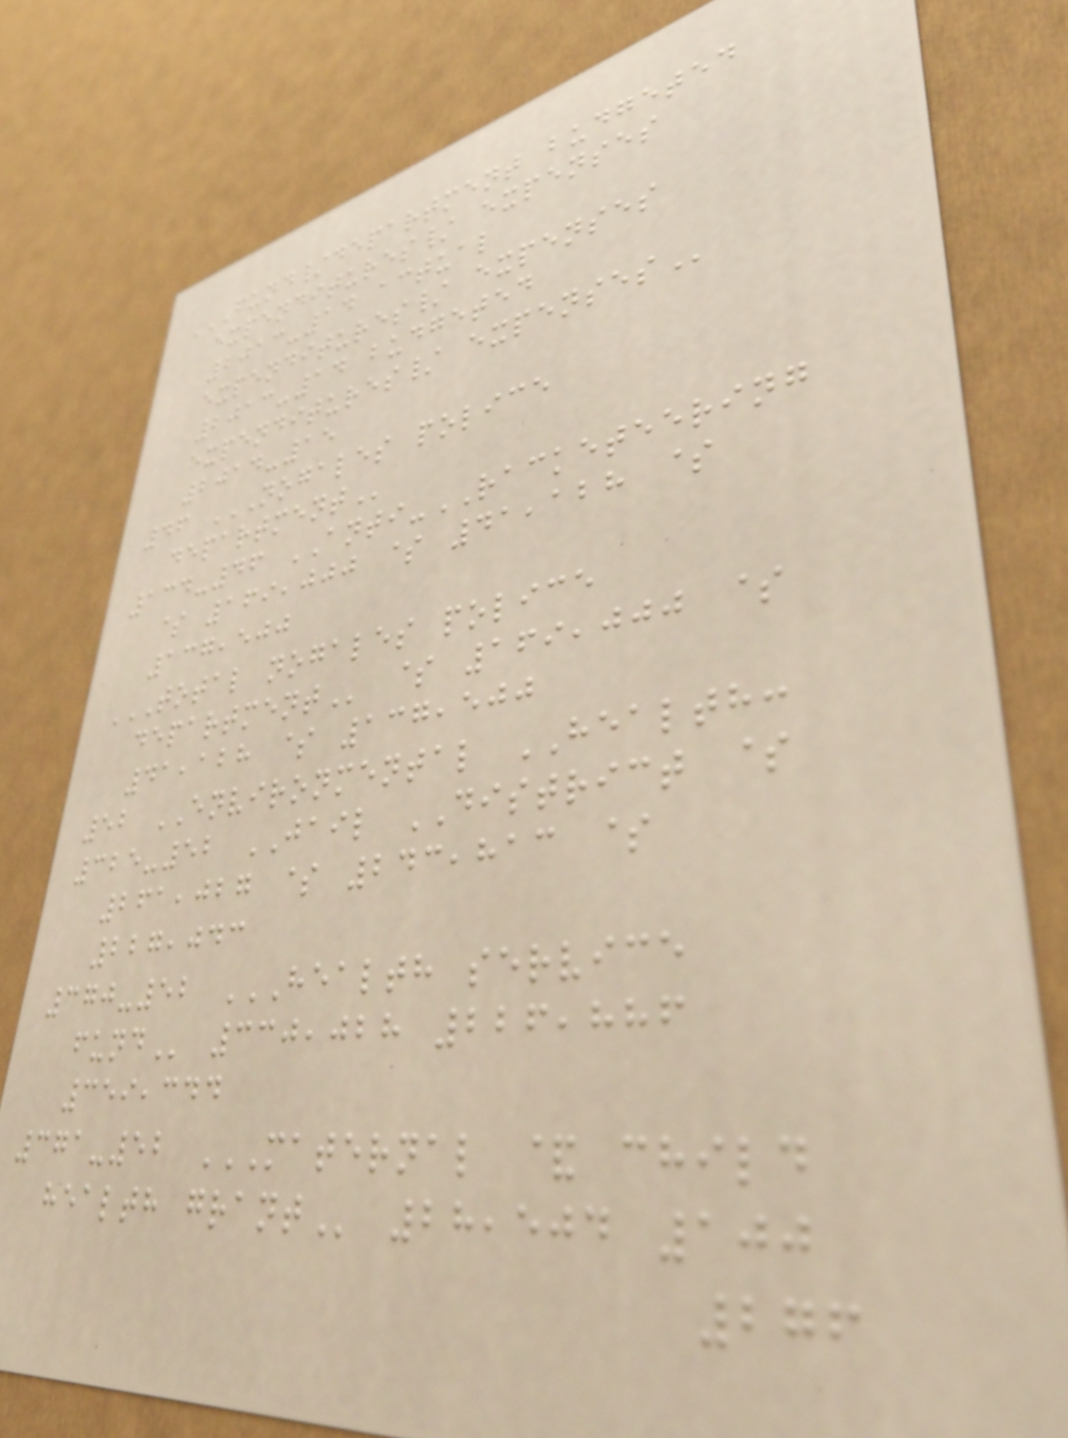FUND/DEPARTMENT BUDGETED
EXPENDITURES/ EXPENSES
2013-14 ACTUAL
EXPENDITURES/ EXPENSES
2013-14 BUDGETED
EXPENDITURES/ EXPENSES
2014-15
46 NOGALES POLICE
DEPARTMENT
134-46 ANTI-RACKETEERING
$ 169,000 $ 41,128 $
137,500
TOTAL NOGALES POLICE
DEPARTMENT $ 169,000 $
41,128 $ 137,500
52 ENVIRONMENTAL HEALTH:
325-52 JAIL DISTRICT $
261,027 $ 243,813 $
227,043
370-52 HEALTH SERVICE
FUND 330,028 226,886
359,344
371-52 MATERNAL & CHILD
HEALTH GRANT 28,504 100
276
